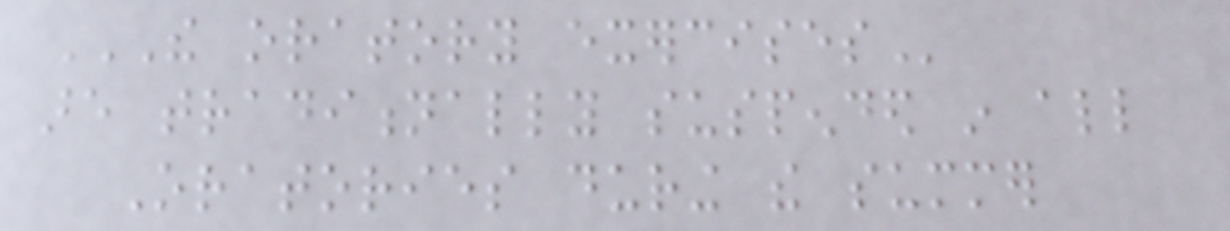THE ORATORY EXERCISES
are traditionally suspended in all
Oratories during the summer
